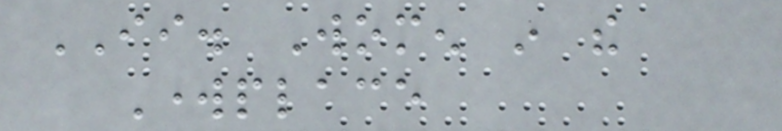II. Women in the
Workplace
